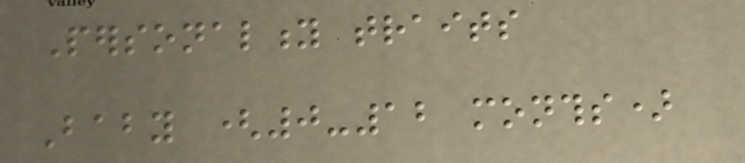Personality traits
Baby (0-12 months)
